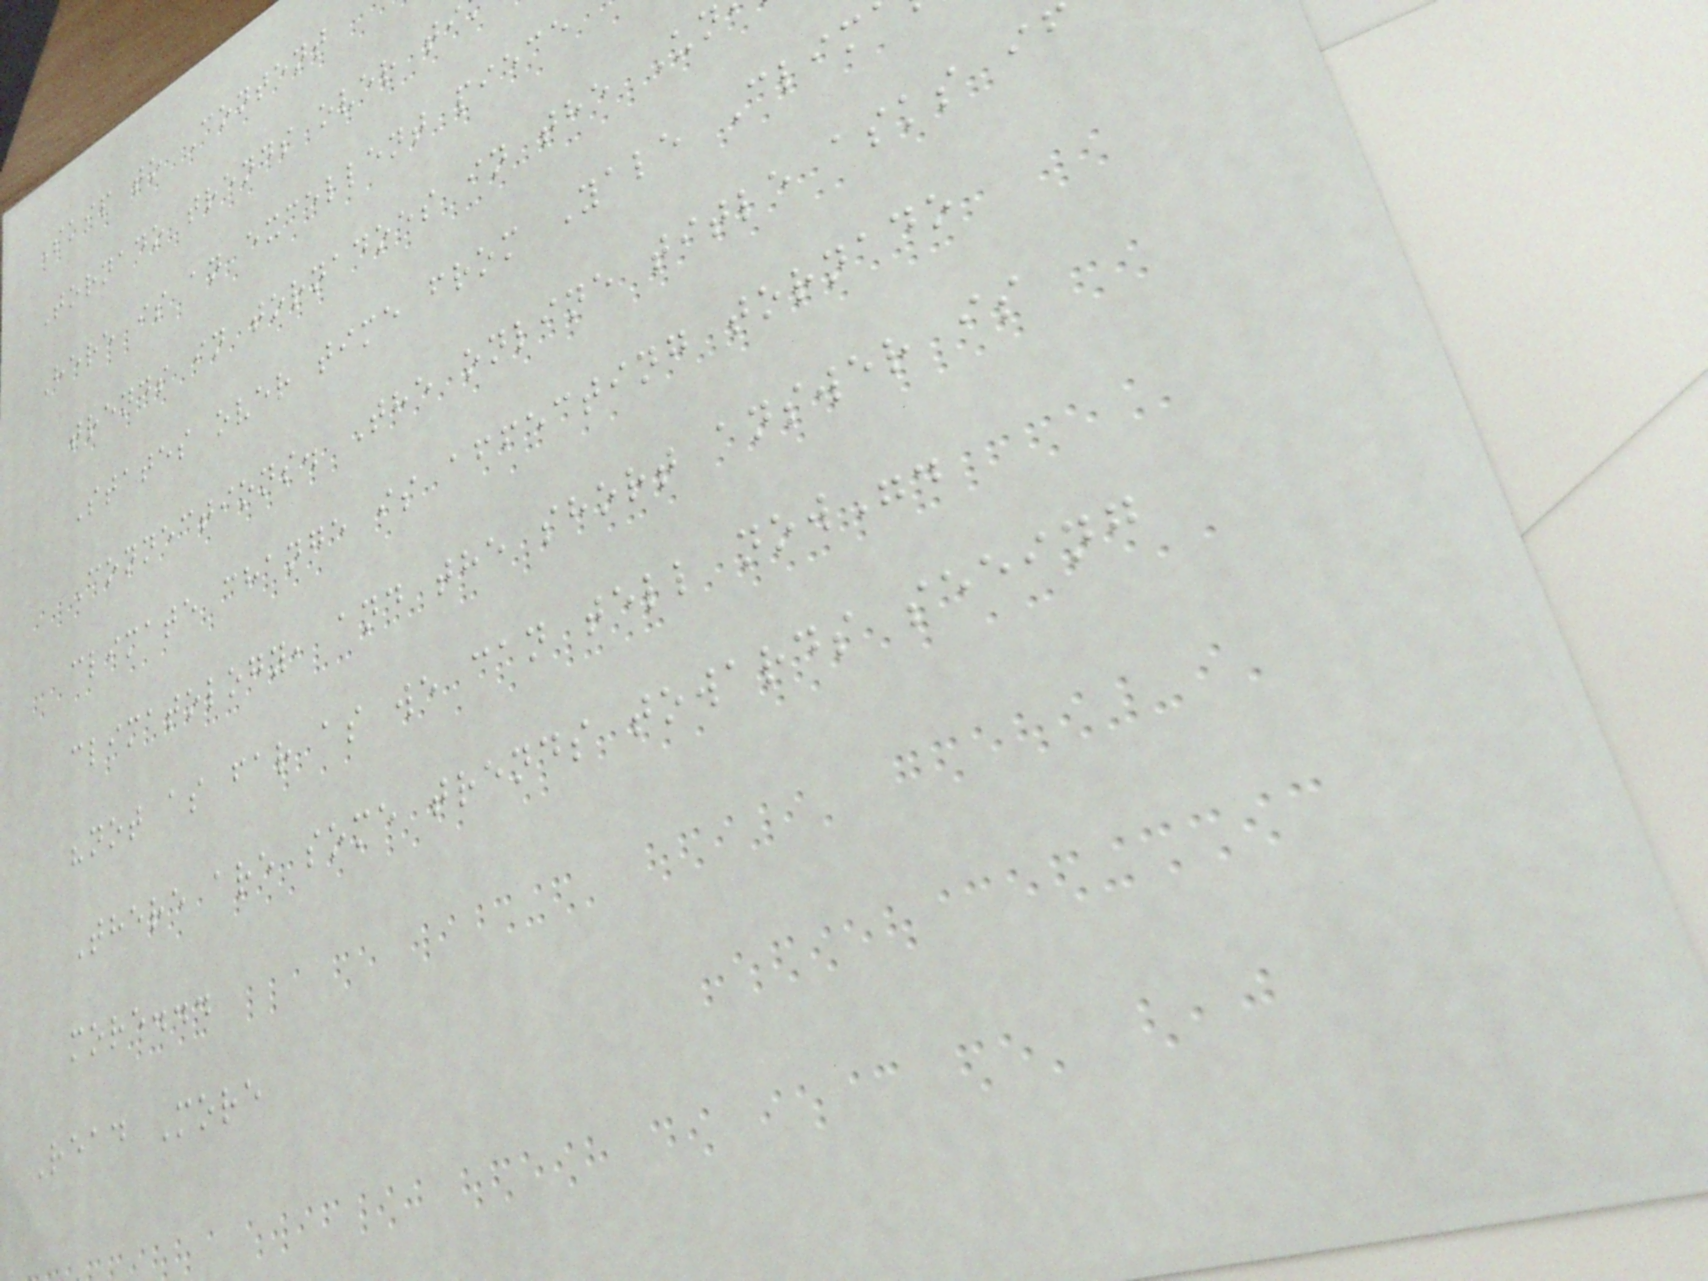Skip to Content
Tornado trends over ti
Here is an excellent piece
trends in tornadoes in the Un
States over time from Yale Clim
Connections. The online title asks if
climate change is affecting tornado
climatology, and the short answer is
"not as far as we can tell now".
There are some trends towards seeing
more...
Read More
